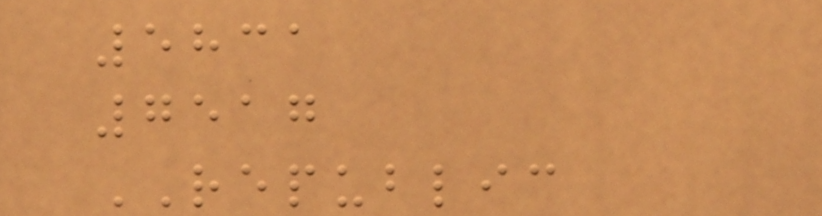5831
7517
REPUBLIC
